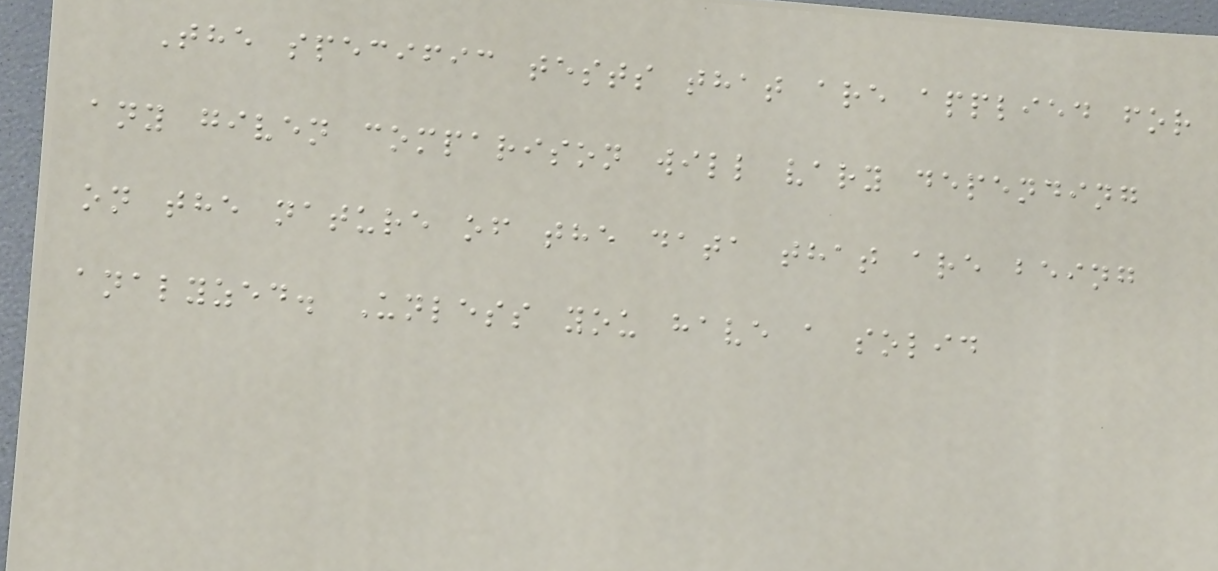The specific tests that are applied for
any given comparison will vary depending
on the nature of the data that are being
analyzed. Unless you have a solid
